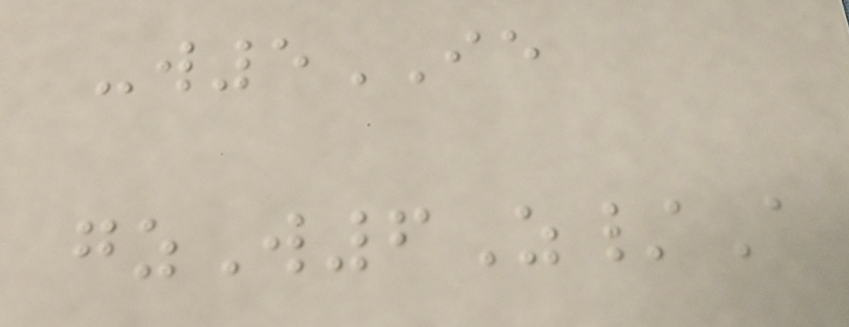-w5IE
gzW6Z/A
